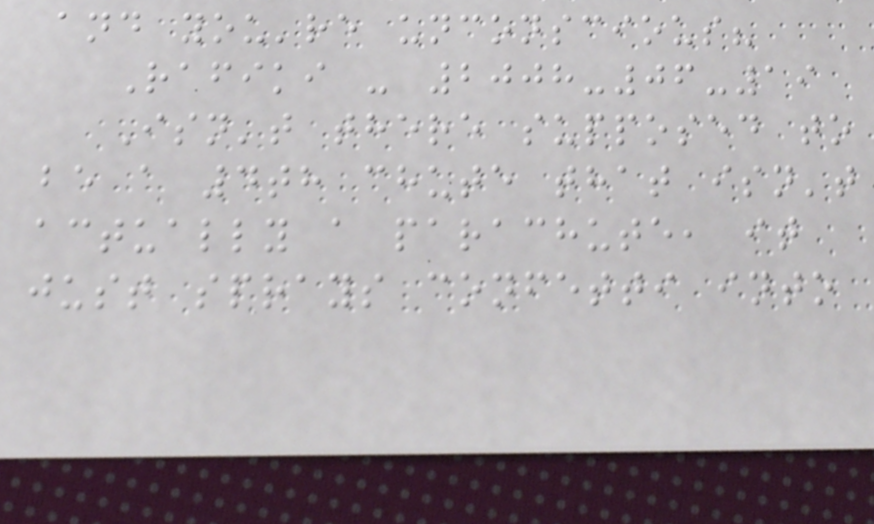and you're unconscious?
Rafiki - 2008-06-19
Isn't there supposed to
be a 4th chute that isn't
actually a parachute, it
just sprays confetti into
